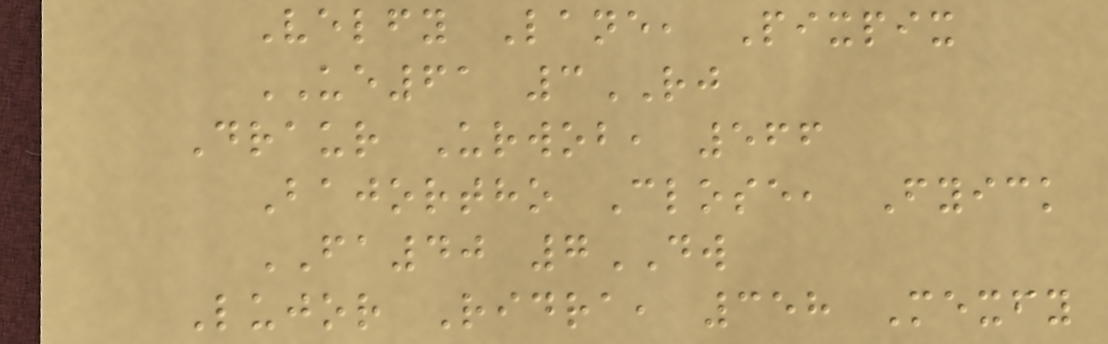Velfy Lane, Pixpix
UE61 3RJ
Draur Urwob, 566
Bajortho Close, Fyick
FA40 7DW
Lujor Ridra, 358 Mexfy
